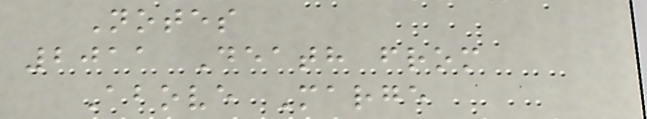Notes
2011 Death from
Above Marge
